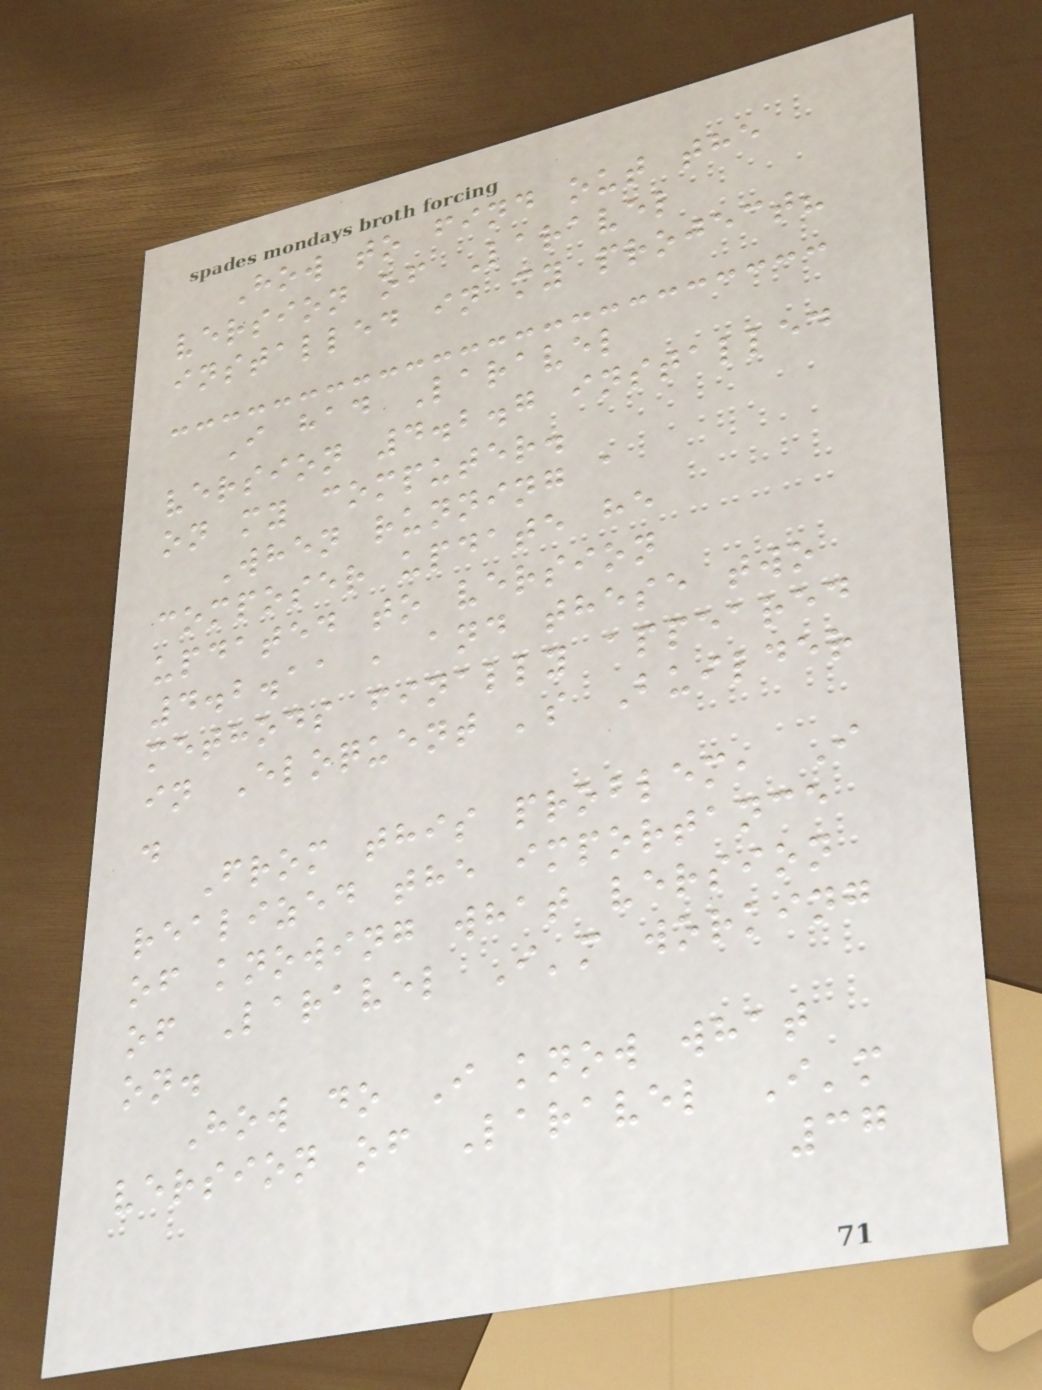How to find out the
version of Laravel
installed in my project?
I had Laravel
version 4.2.7 installed
on my computer.
When running a
composer update he
updated to version
4.2.11 , and these two
methods finally appeared
in Eloquent 's Builder
.
From this problem, I
realized the importance
of knowing what version
of Laravel I'm working
on.
How do I know what
version of Laravel I'm
37
